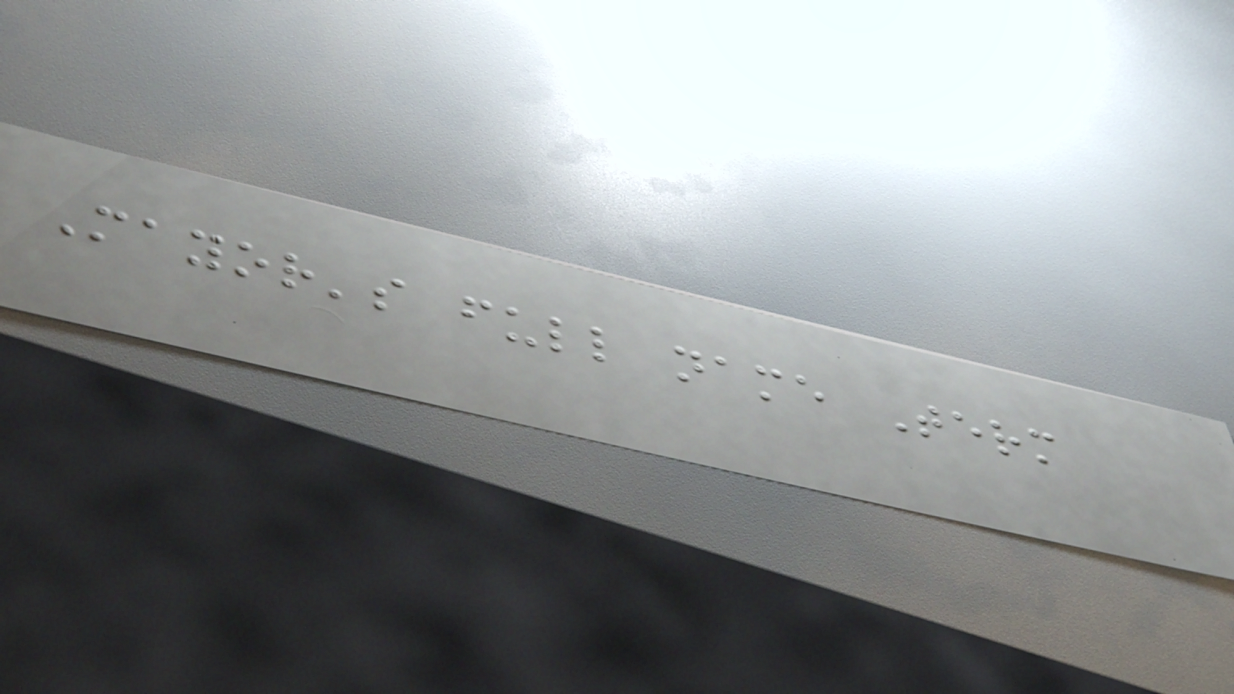Mayor's full name Term
